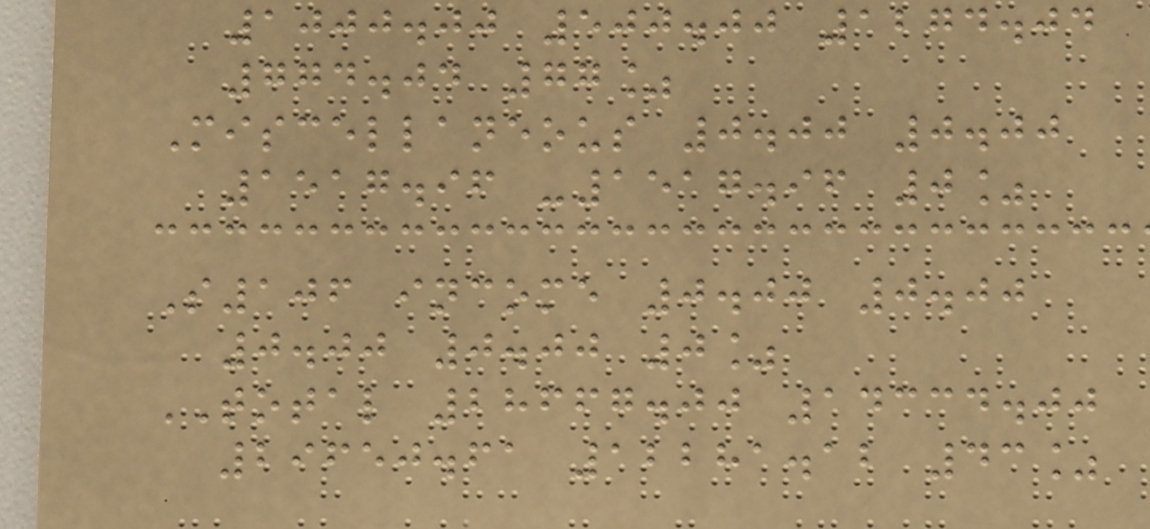1000.00 500.00 1274.04
774.04 77%
Miscellaneous 0.00 0.00
1517.96 -1517.96 0%
S106 income 0.00 0.00
0.00 0.00 0%
TOTAL 28667.00 14334.00
29650.61 12281.12 43%
